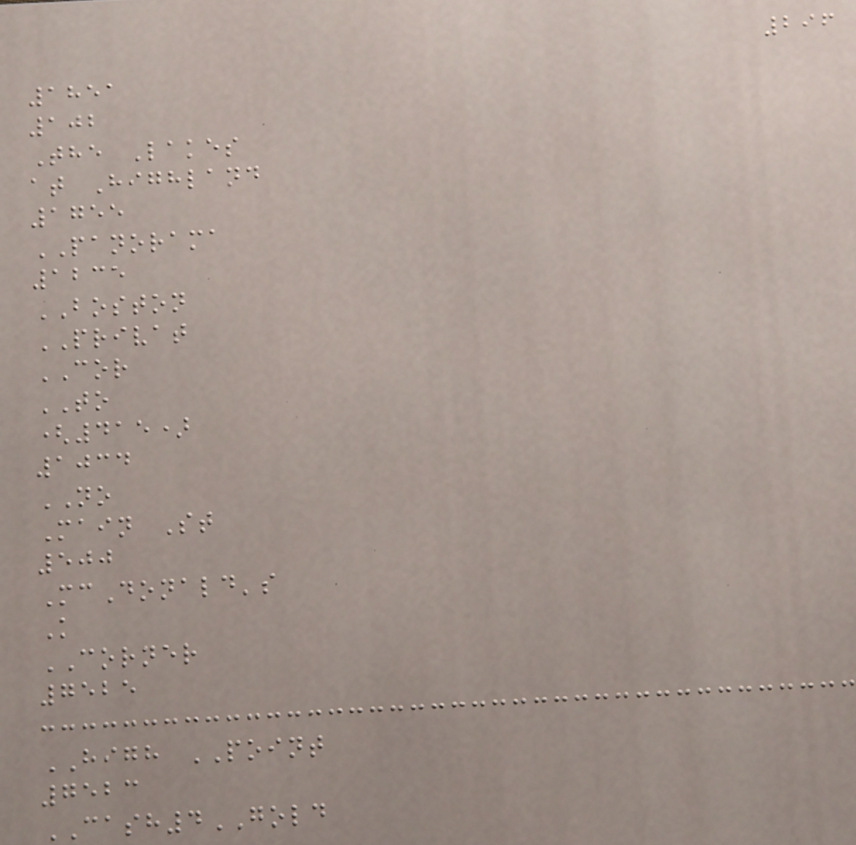296
1851
102
The Lakes
at Highland
1755
PANORAMA
1235
BOSTON
PRIVAT
COR
TO
(415)
1034
NO
Main St
500
McDonald's
K
CORNER
7525
HIGH POINT
7523
CASH4GOLD
